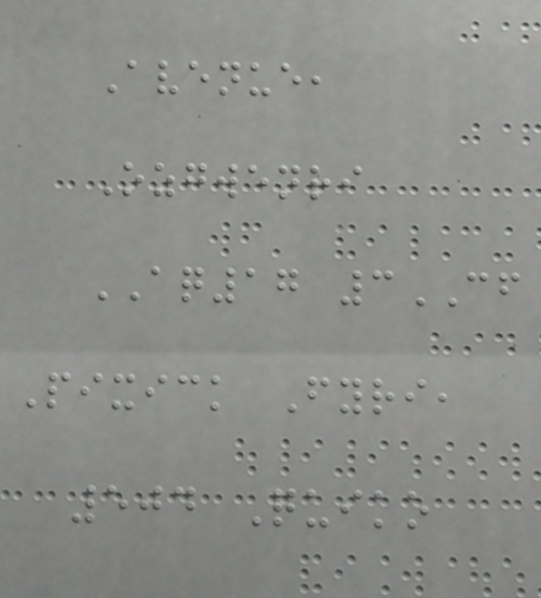Avenue,
Ozgwenri
AQ17 3CF
Pixick Fyri,
504 Quiko
